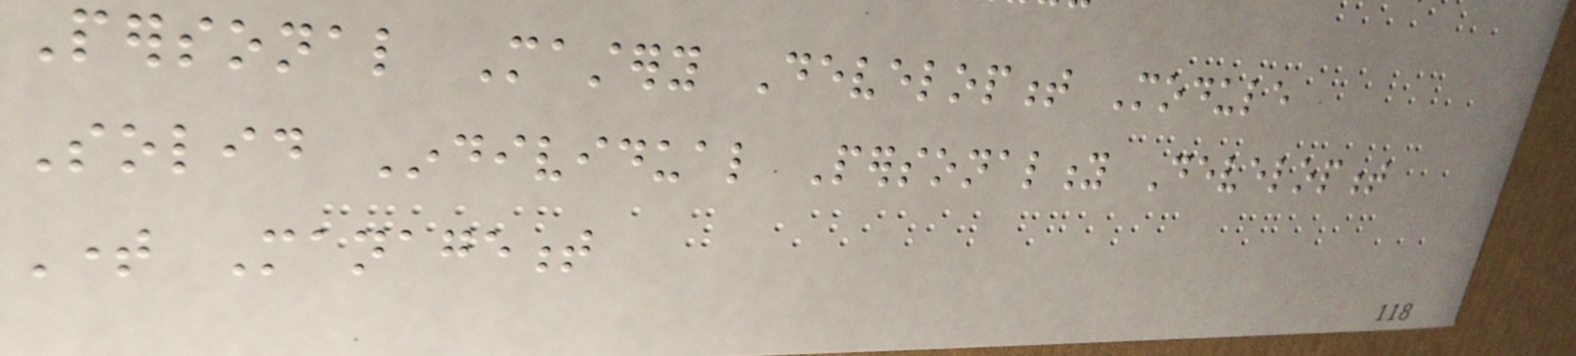Personal Mastery Development Module
Solid Individual Personality Development
Time Management
